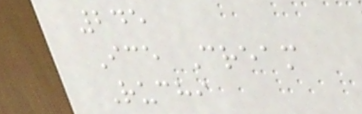245
Ice Cream
Ruchi
